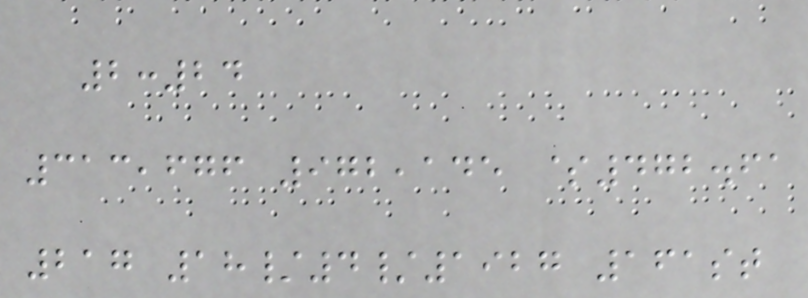2:24
313,676 972,145 $472.61
217 18/4/1927 161st
